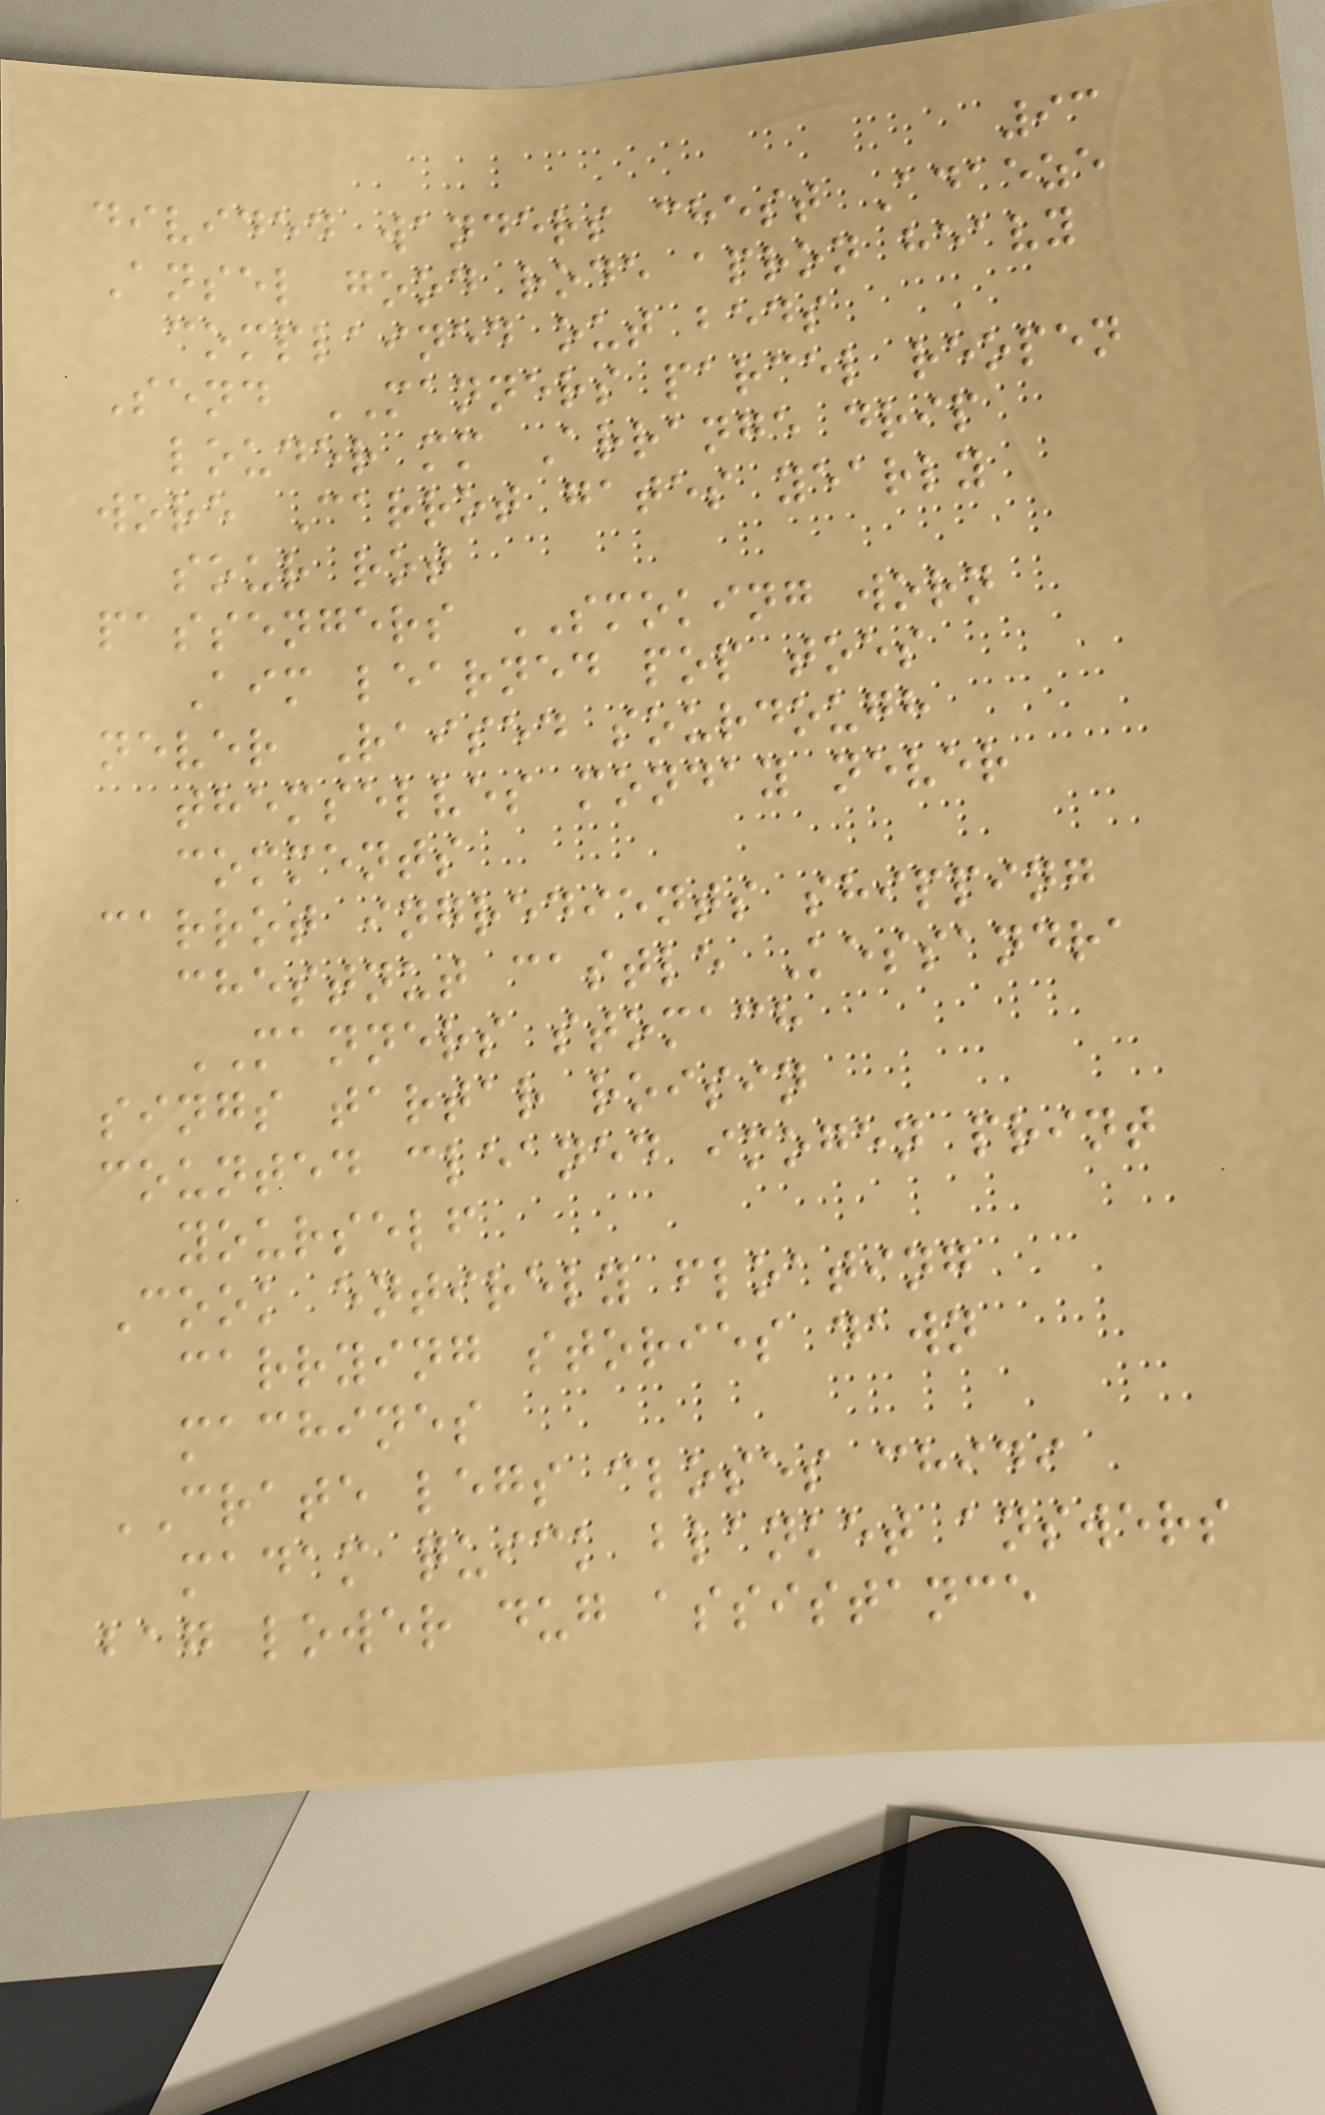93
divided wanders chest Adaeze
Ansel good rode apron heavy
complained out beds
Send MANNERS parcel reopen
louder mm Arrange drip
wore Carrot gates yearly
sour rot
passengers SMOKING worn
Aim learned pop toes
never Raised sourdough
themselves monday never
comments
carrot ingredients shipping
chestnut castle Kessandra
MANNERS stomach
sings tartar roisin
counted cleaned imogen print
yourself
Cook entirely floating
carrying stories dawn
machines
CRATE legs closes chidi
madam quick blanket answers
bag lower dug assistance
